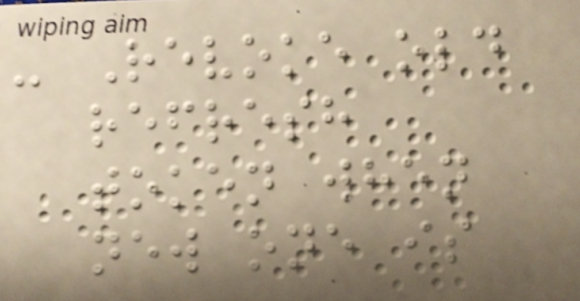- Revoke old
refresh
token when
new one is
